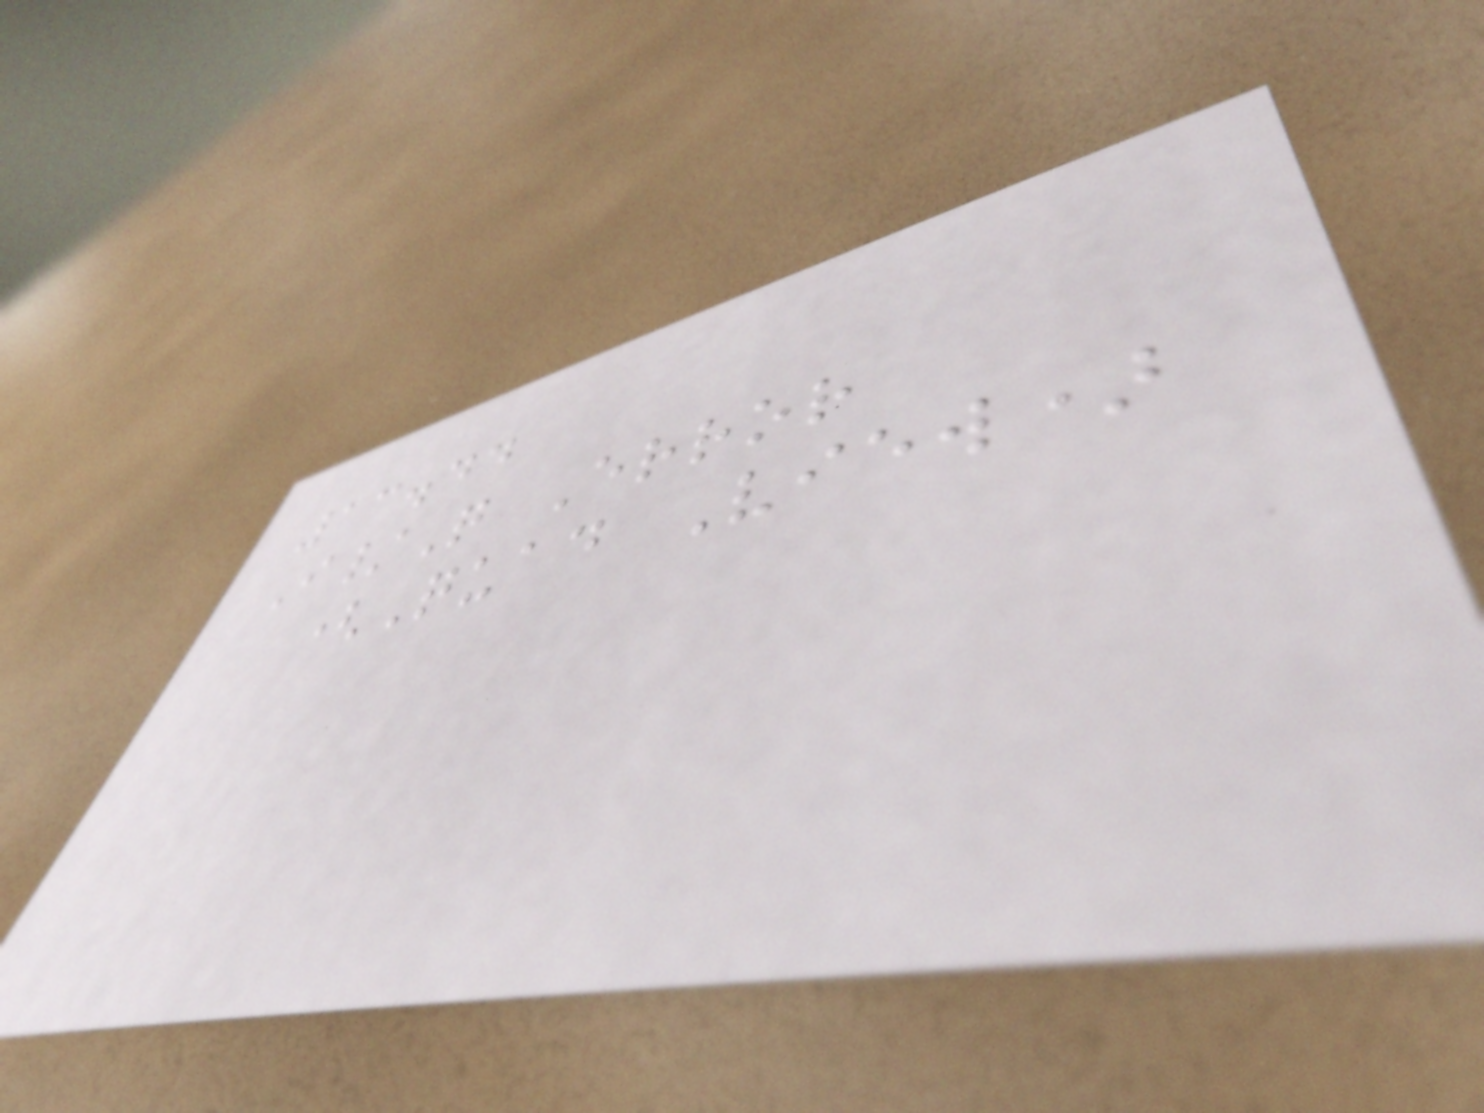13.44
I/Q Error
(Quad View)
